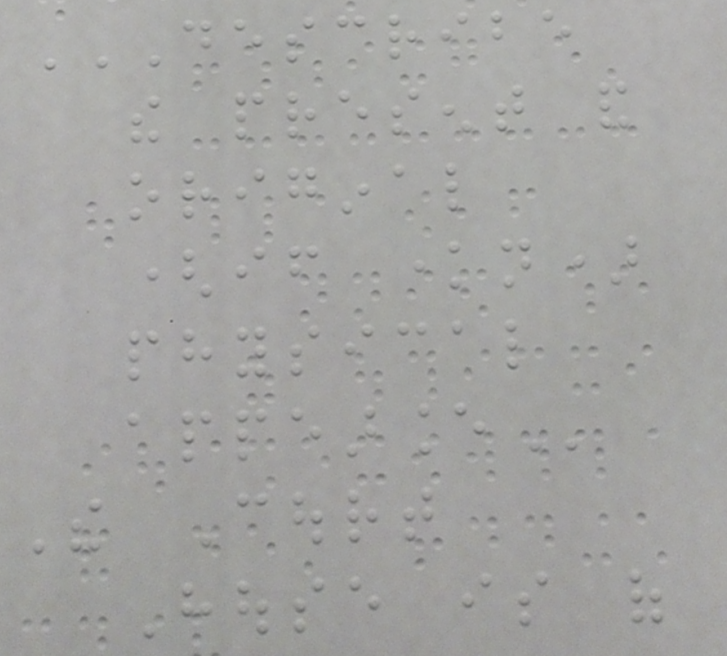DESCRIBE
THE PRESENT AND
ORIGINAL
(IF KNOWN)
PHYSICAL
APPEARANCE
The Court
House is of
